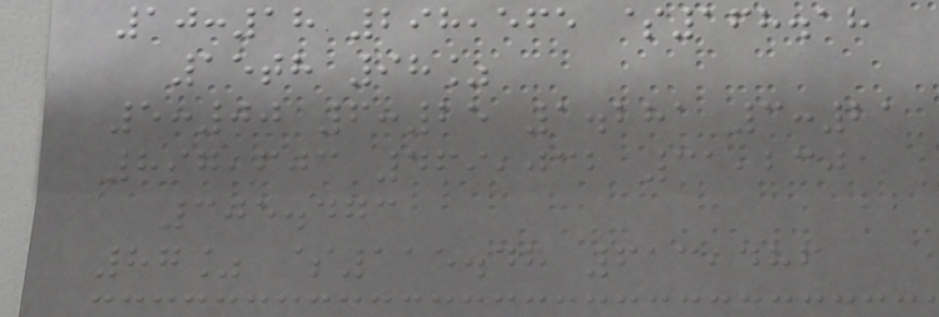10:18 298,565 $168.18
15th 98%
5:00 6:25 1.281 3:21
897,603 469,032 31,230
305.473
87% $115.48 613,486
